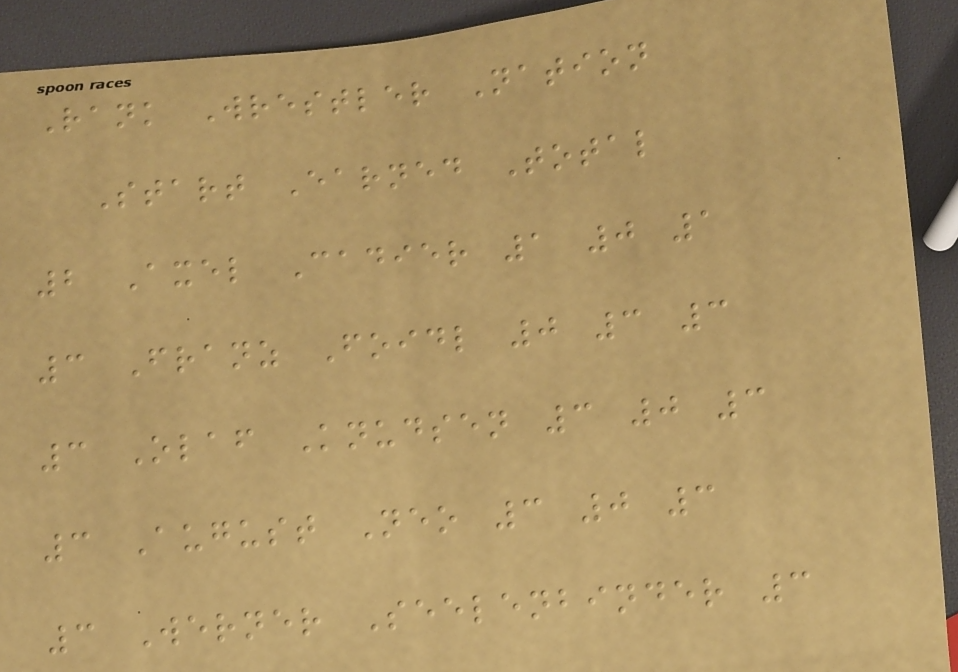Rank Wrestler Nation
Start Earned Total
2 Axel Cadier 1 0 1
3 Franz Foidl 0 3 3
3 Olaf Knudsen 3 0 3
3 August Neo 3 0 3
3 Werner Seelenbinder 3
